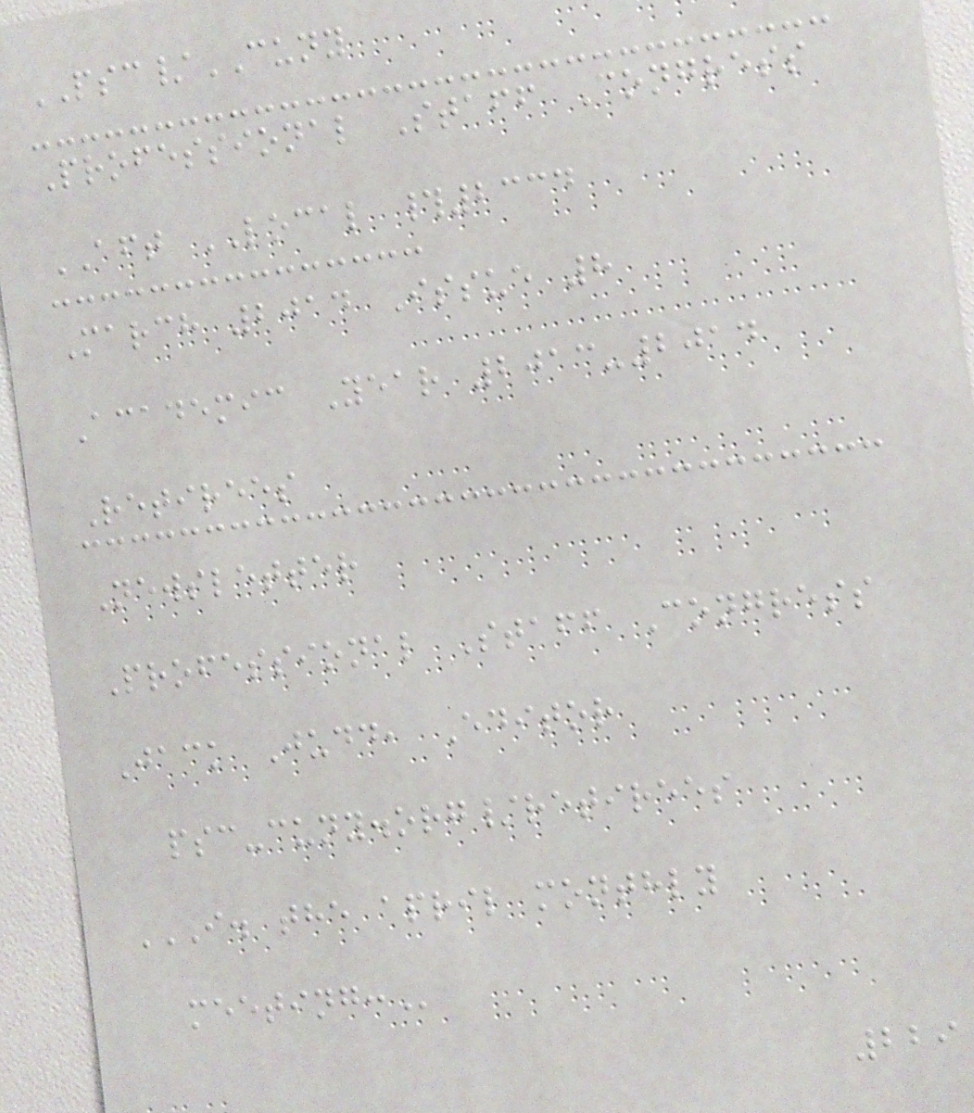PSC/CUNY
Professional Staff Congress
AFT LOCAL #2334
March 2014 Issue 8
Academic Year 2013-2014
Retirees
Newsletter
Professional Staff Congress
Jack Judd, Editor
psc-cuny.org/retirees
I. THE APRIL MONTHLY
MEETING:
229
